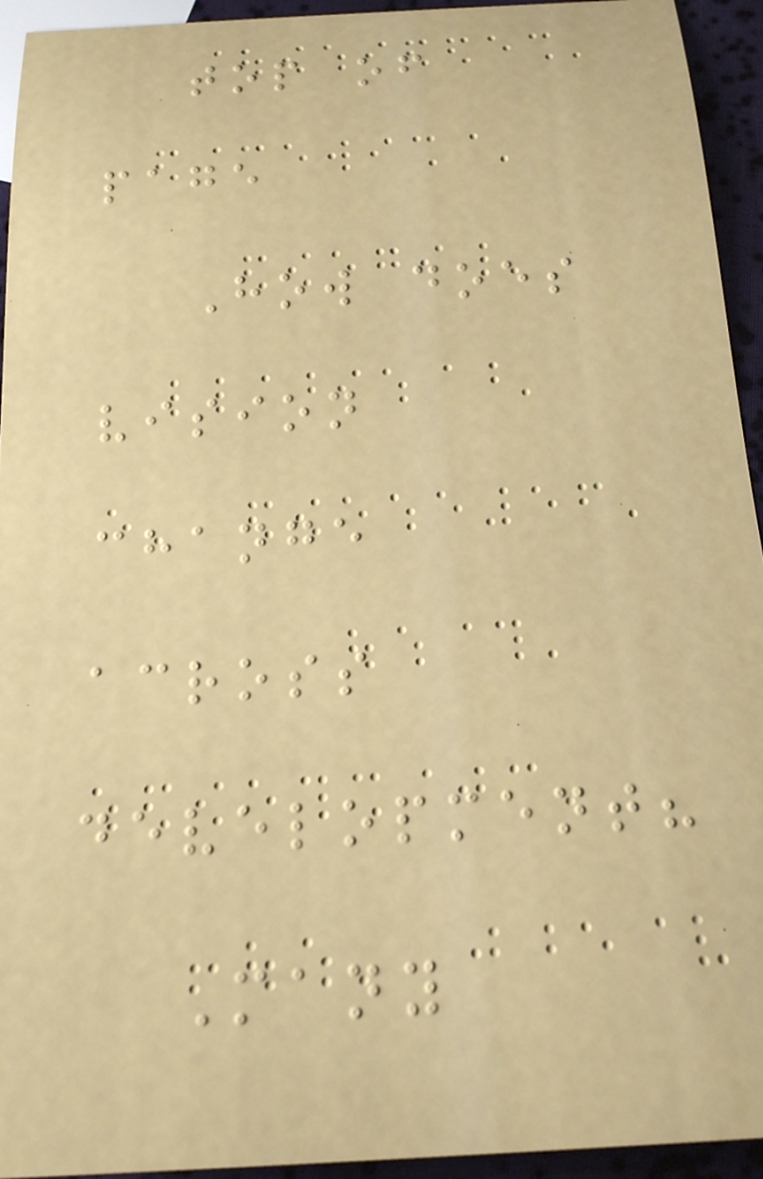top of
page
How does
vision
change
across
development?
Many
